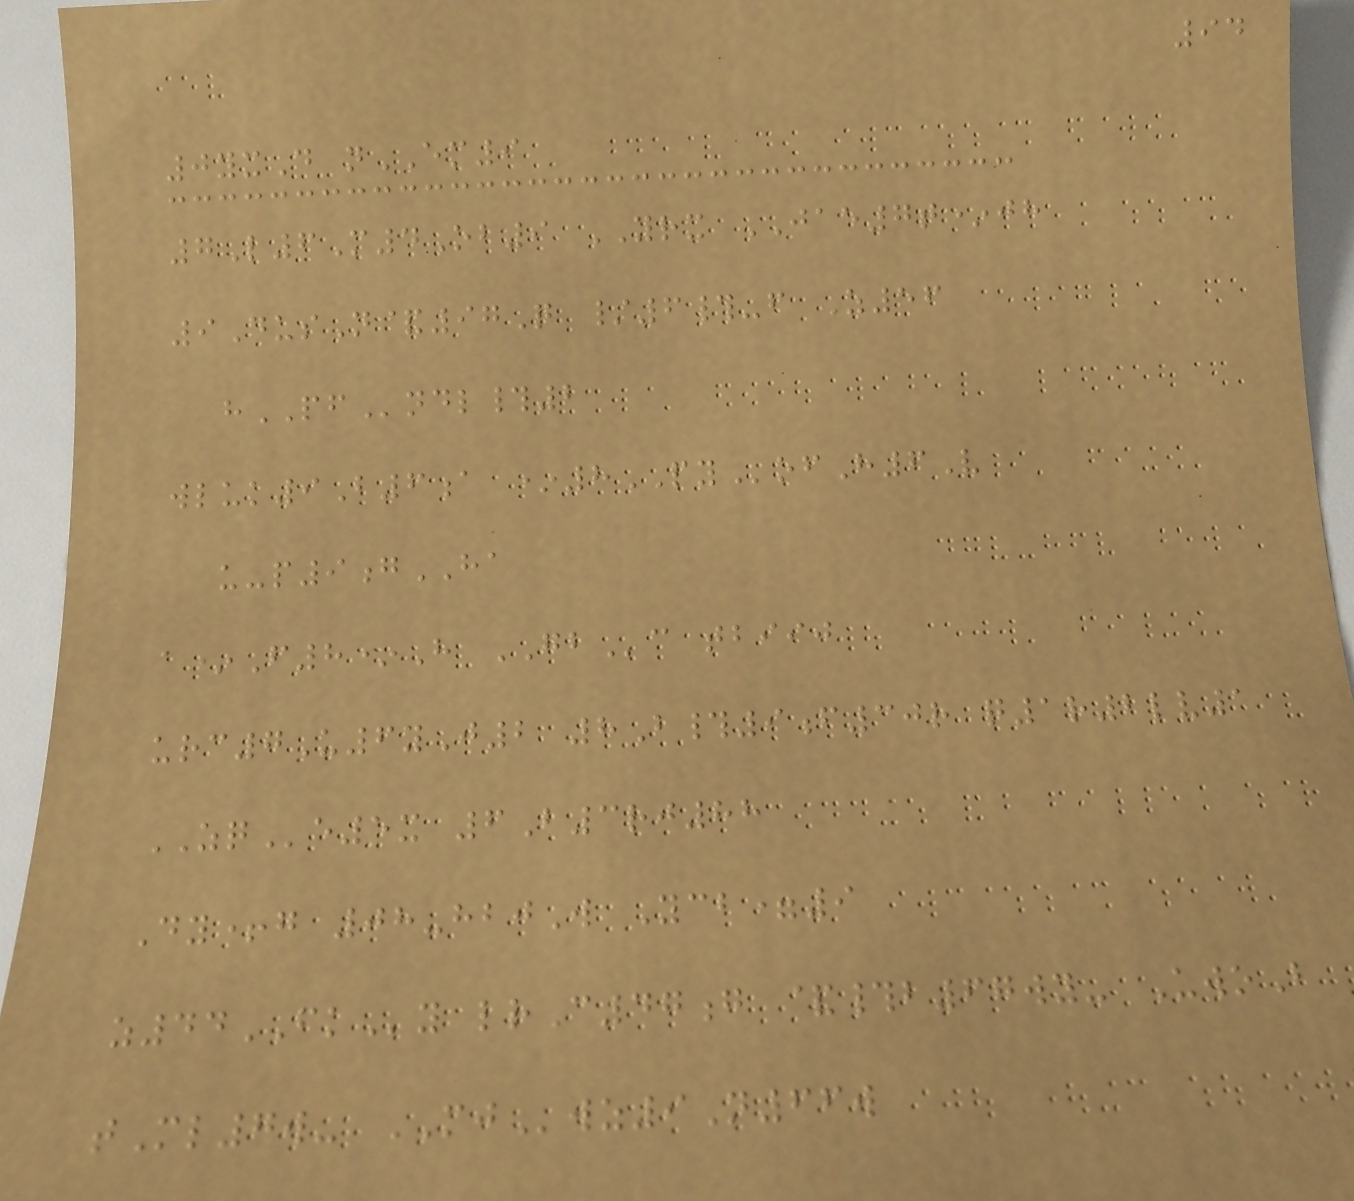94
0yxD nEM9
7L6M4Ob9 YRX JAE7t*jh
9DusN&97Q /6#-f Z56
hPFndl#2
wluk9B6a *8PYofH6V
u-p9gHA
a*F8*H GBc tbiij
urc7U6yJ2 8B#9f30r q1r2lv1
ZQe5x 6B3rj88
Dy+g 08-hbjW Ycb=9
z44FKy lrC47g &#b67wy- UwoB
tMl7w- MJwz9N66w
